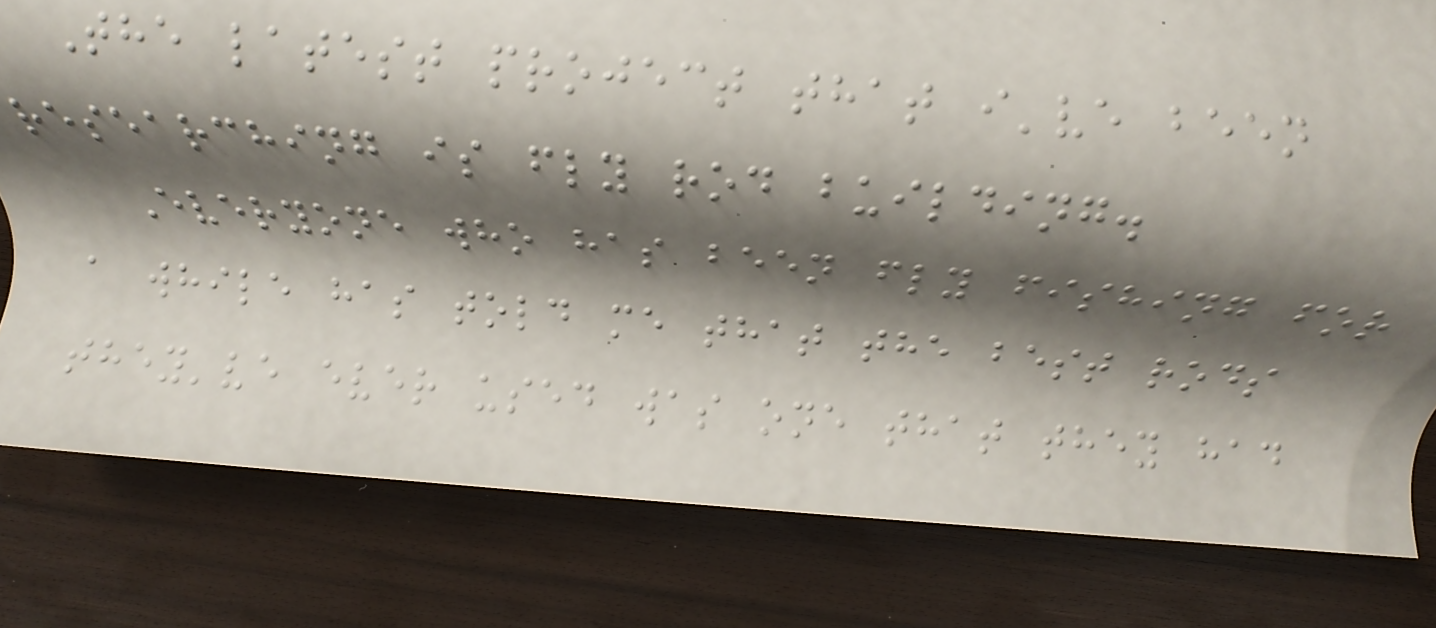The latest project that i've been
researching is fly rod building.
Everyone who has been fly fishing for
a while has told me that the best rods
they've ever used was one that they had
